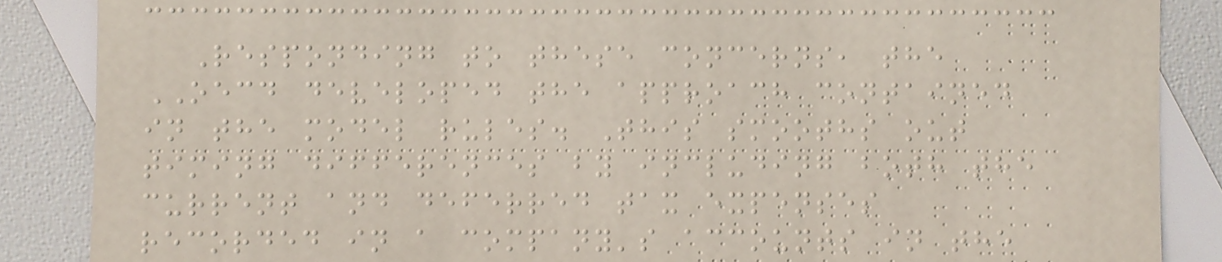Responding to these concerns, the
OECD developed the approach contained
in the model rules. This smooths out
timing differences by including both the
current and deferred tax expenses
recorded in a company's accounts in the
